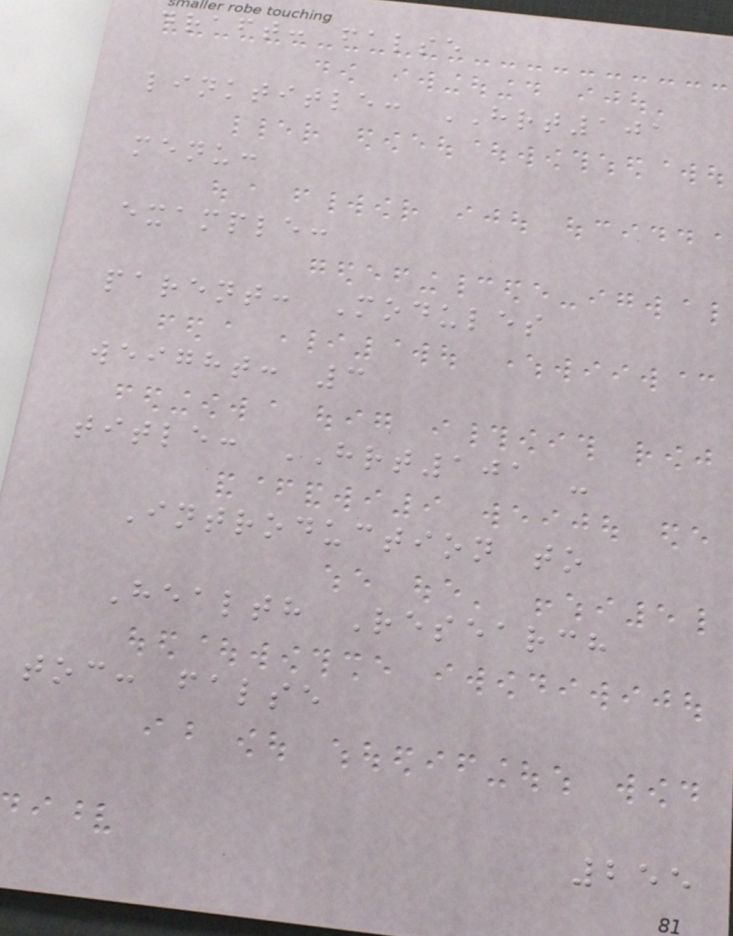draft: false
linktitle: HRT101
menu:
example:
parent: Modules
weight: 3
title: HRT101 -
Introduction to
Health Research
toc: false
255
